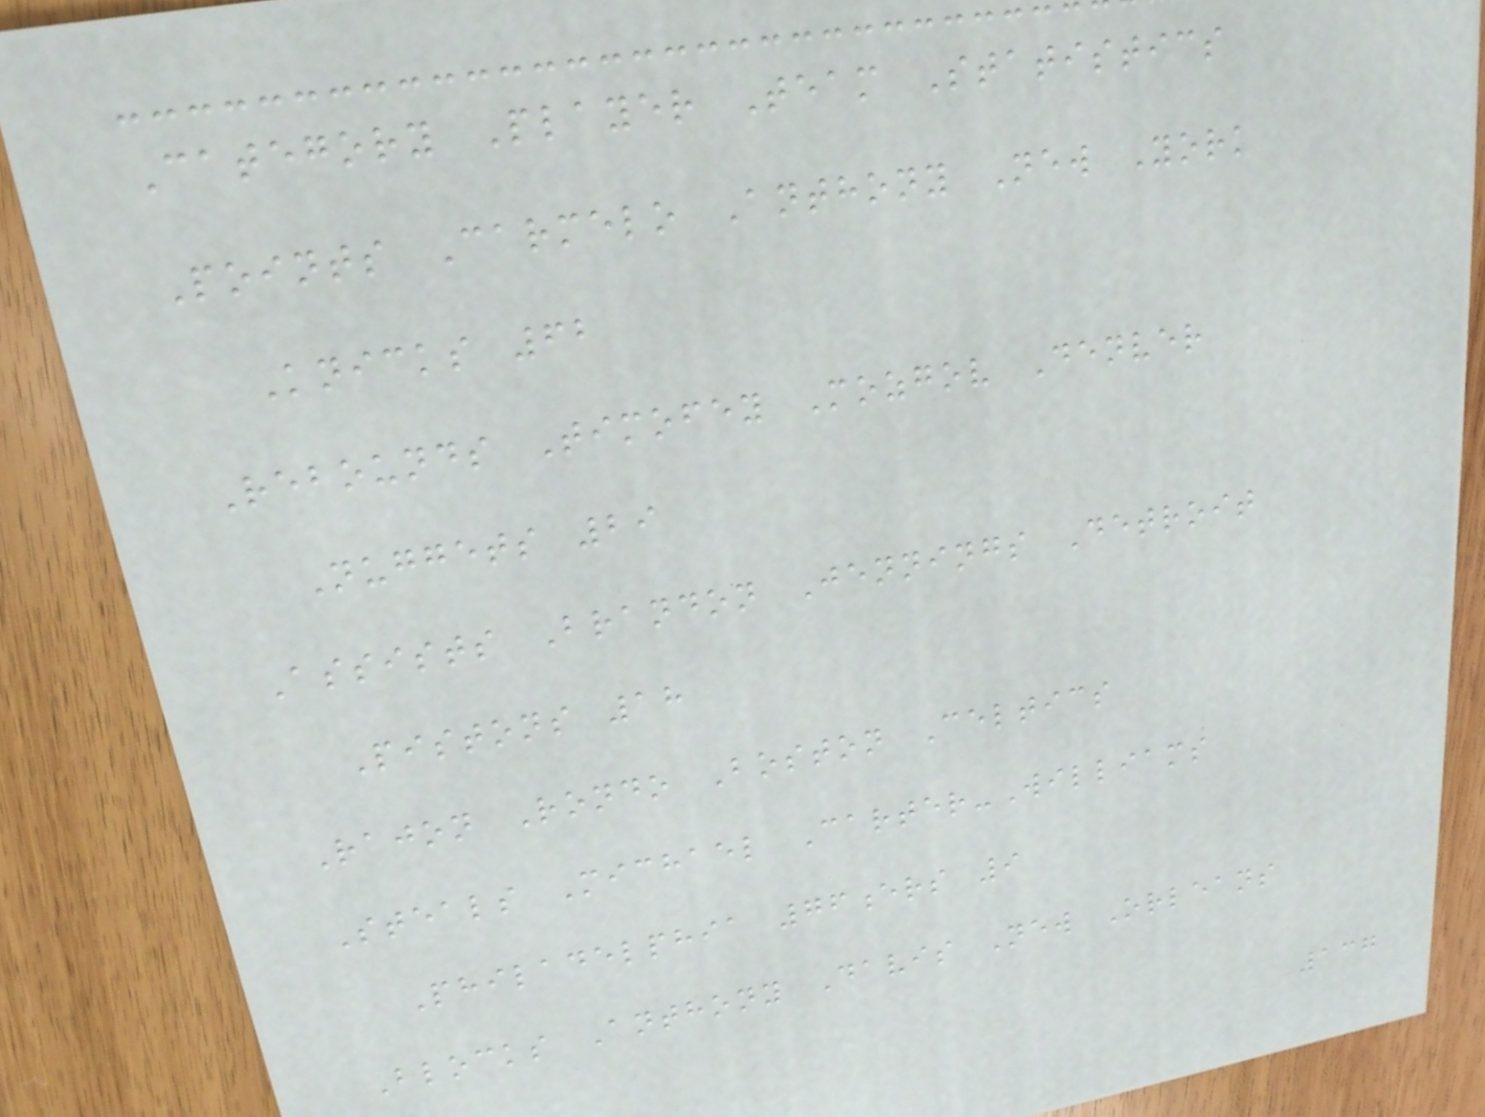Category Player Team Statistics
Points Carmelo Anthony New York
Knicks 62
Rebounds Timofey Mozgov Denver
Nuggets 29
Assists Brandon Jennings Detroit
Pistons 18
Rajon Rondo Boston Celtics
Steals Michael Carter-Williams
Philadelphia 76ers 9
Blocks Anthony Davis New Orleans
137
